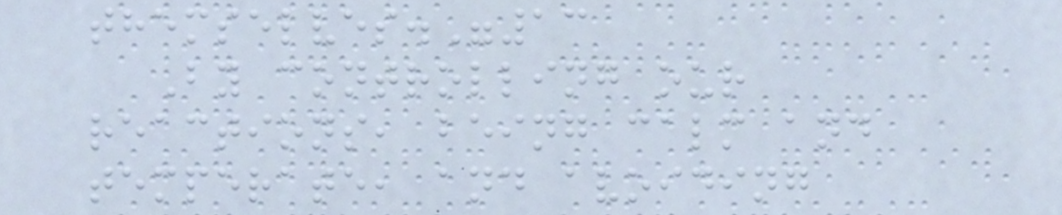themselves."13
By controlling our
reactions, being calm and
temperate, and avoiding
